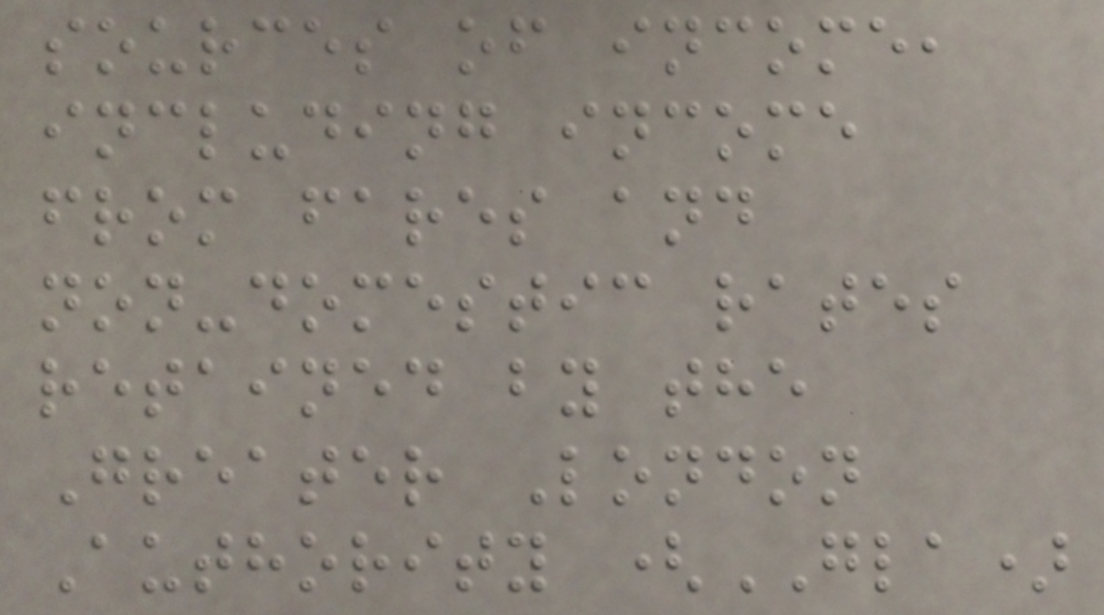sources of income,
including income
from fares and
non-domestic rates
retained by the
Greater London
Authority (GLA)
